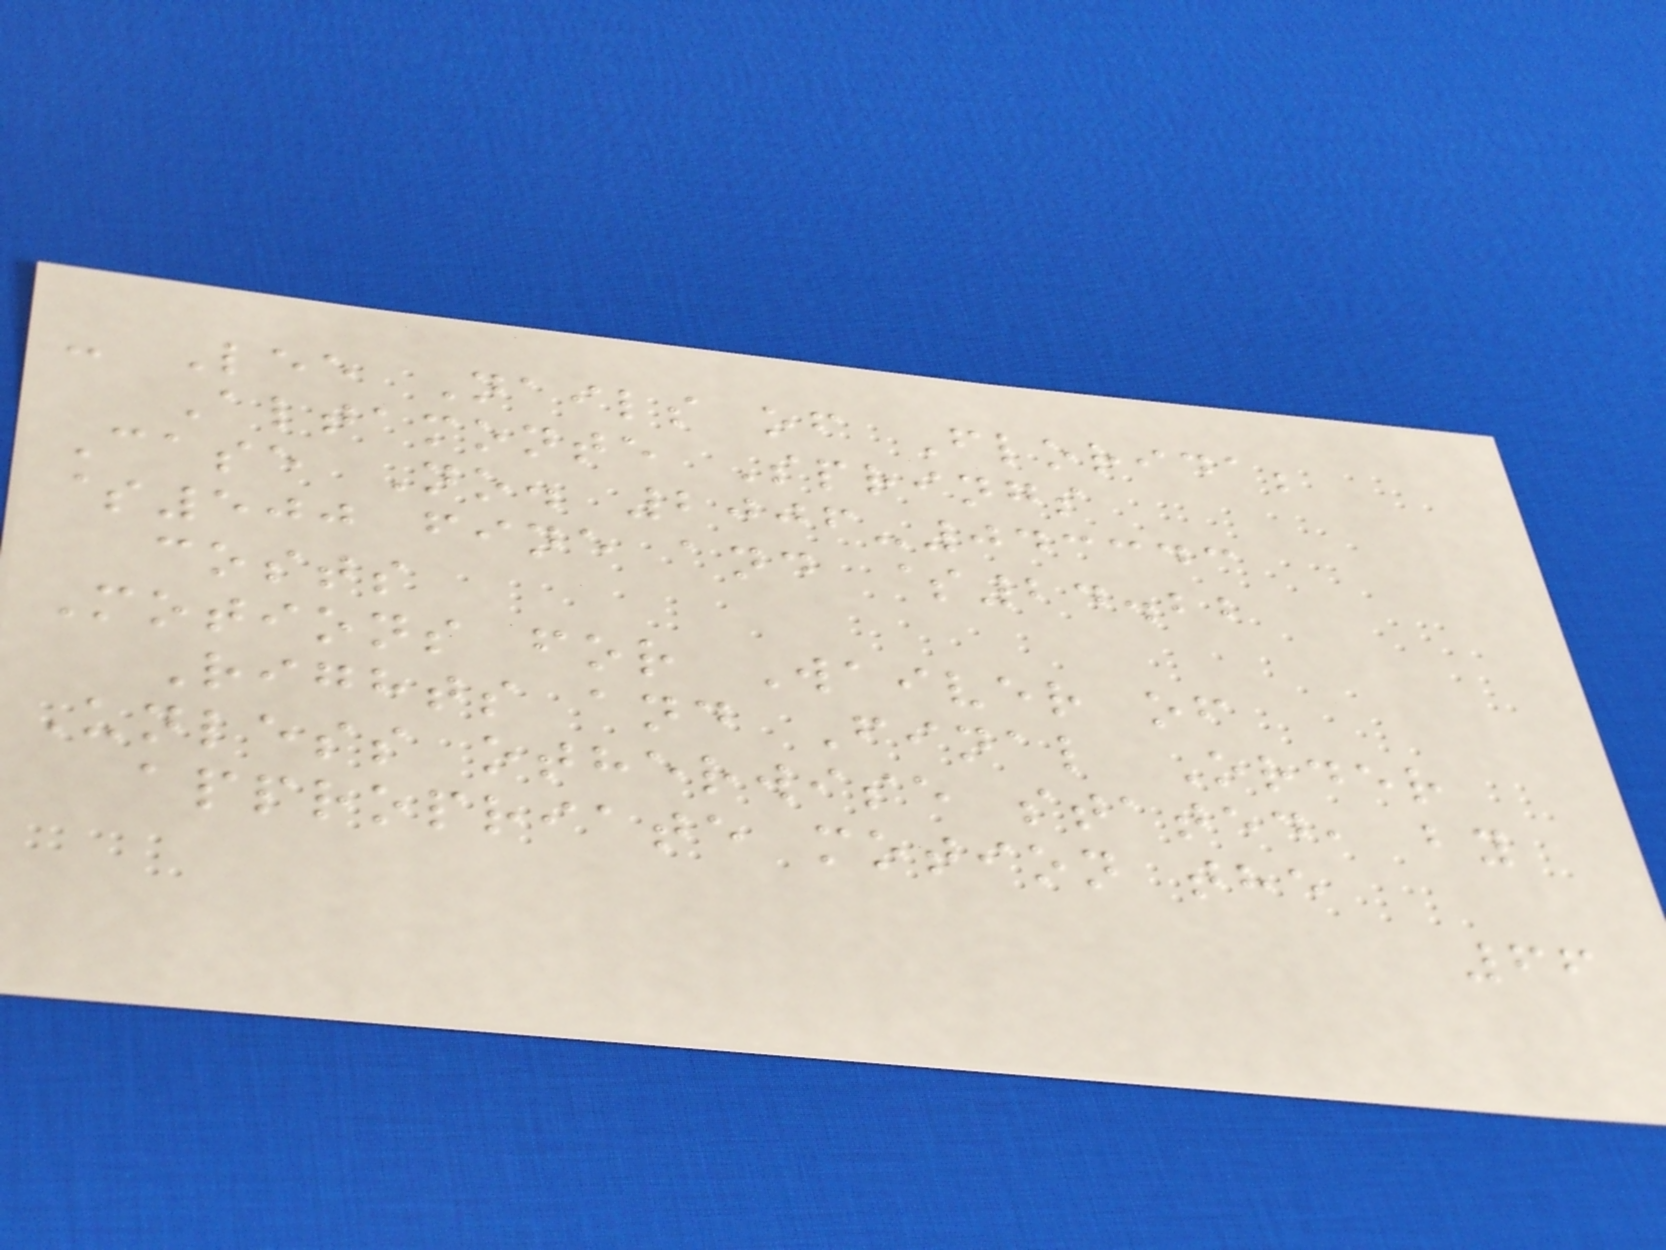- Lee Nails of Florida;
Altamonte Springs
Case No. 2006-043343
$500 fine and $24.22
costs
Motions for Waiver of
Rights and Final Order
Unless otherwise stated, by
appropriate motion the
66
